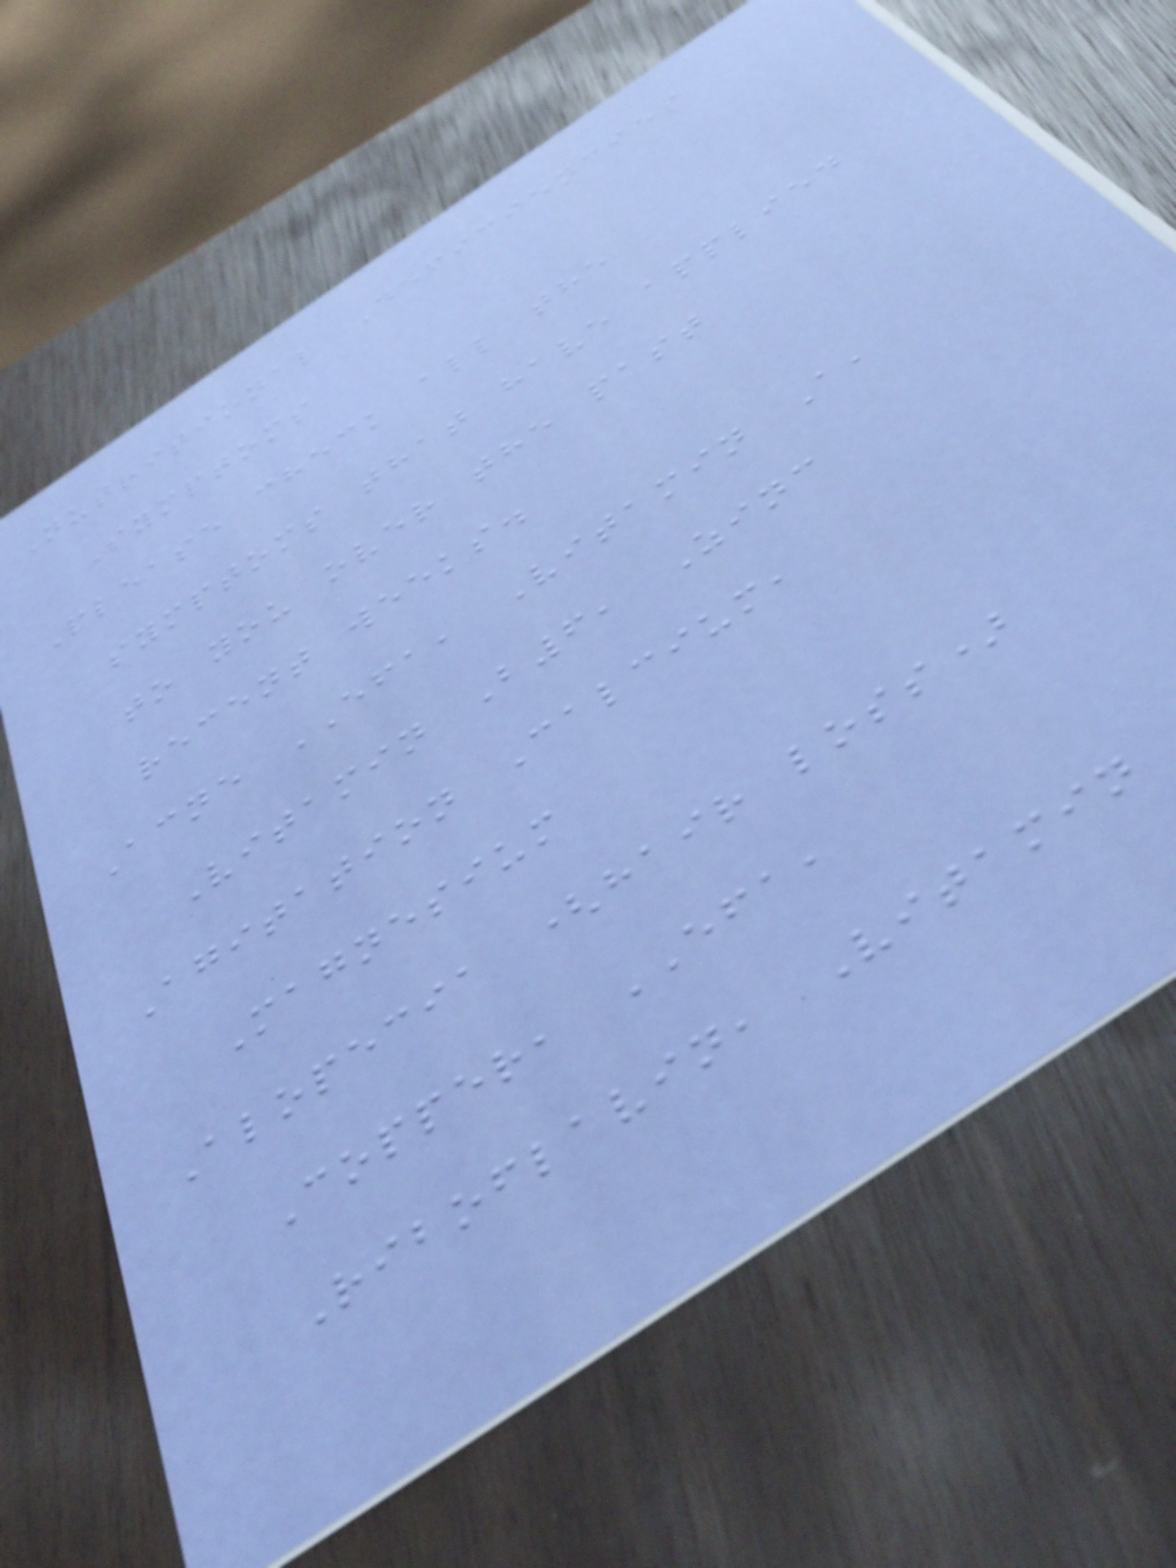Nutritional Deficiencies
Symptoms
Please check all the
symptoms that have applied
to you over the past
recent weeks.
Acne EFA, Vitamin A,
Vitamin B6, Zinc
Agitation Calcium,
Magnesium
Alopecia (hair loss)
Copper, EFA,
Riboflavin, Vitamin
